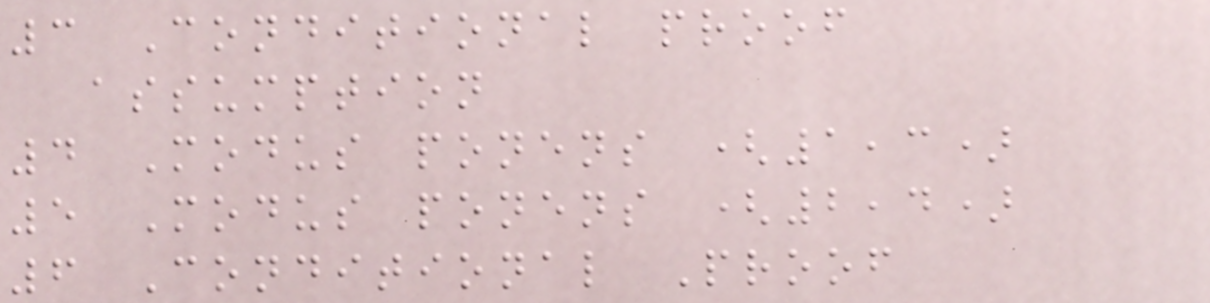3 Conditional proof
assumption
4 Modus ponens (1,3)
5 Modus ponens (2,4)
6 Conditional Proof
